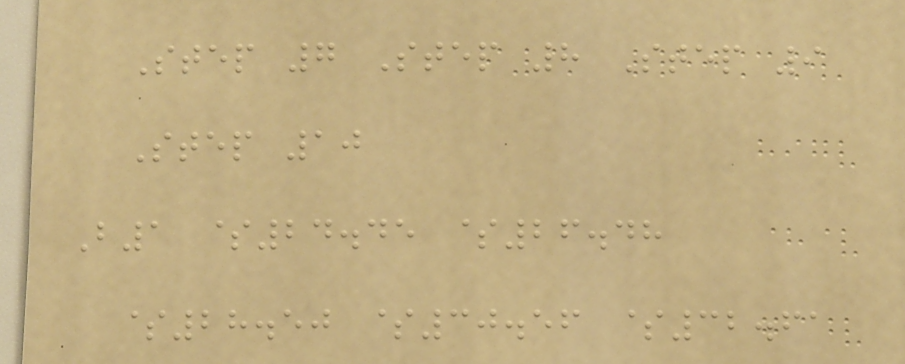Step 7 Step 8 Step 9
Step 10
B1 $24.45 $26.48
$28.50 $30.56 $32.61
